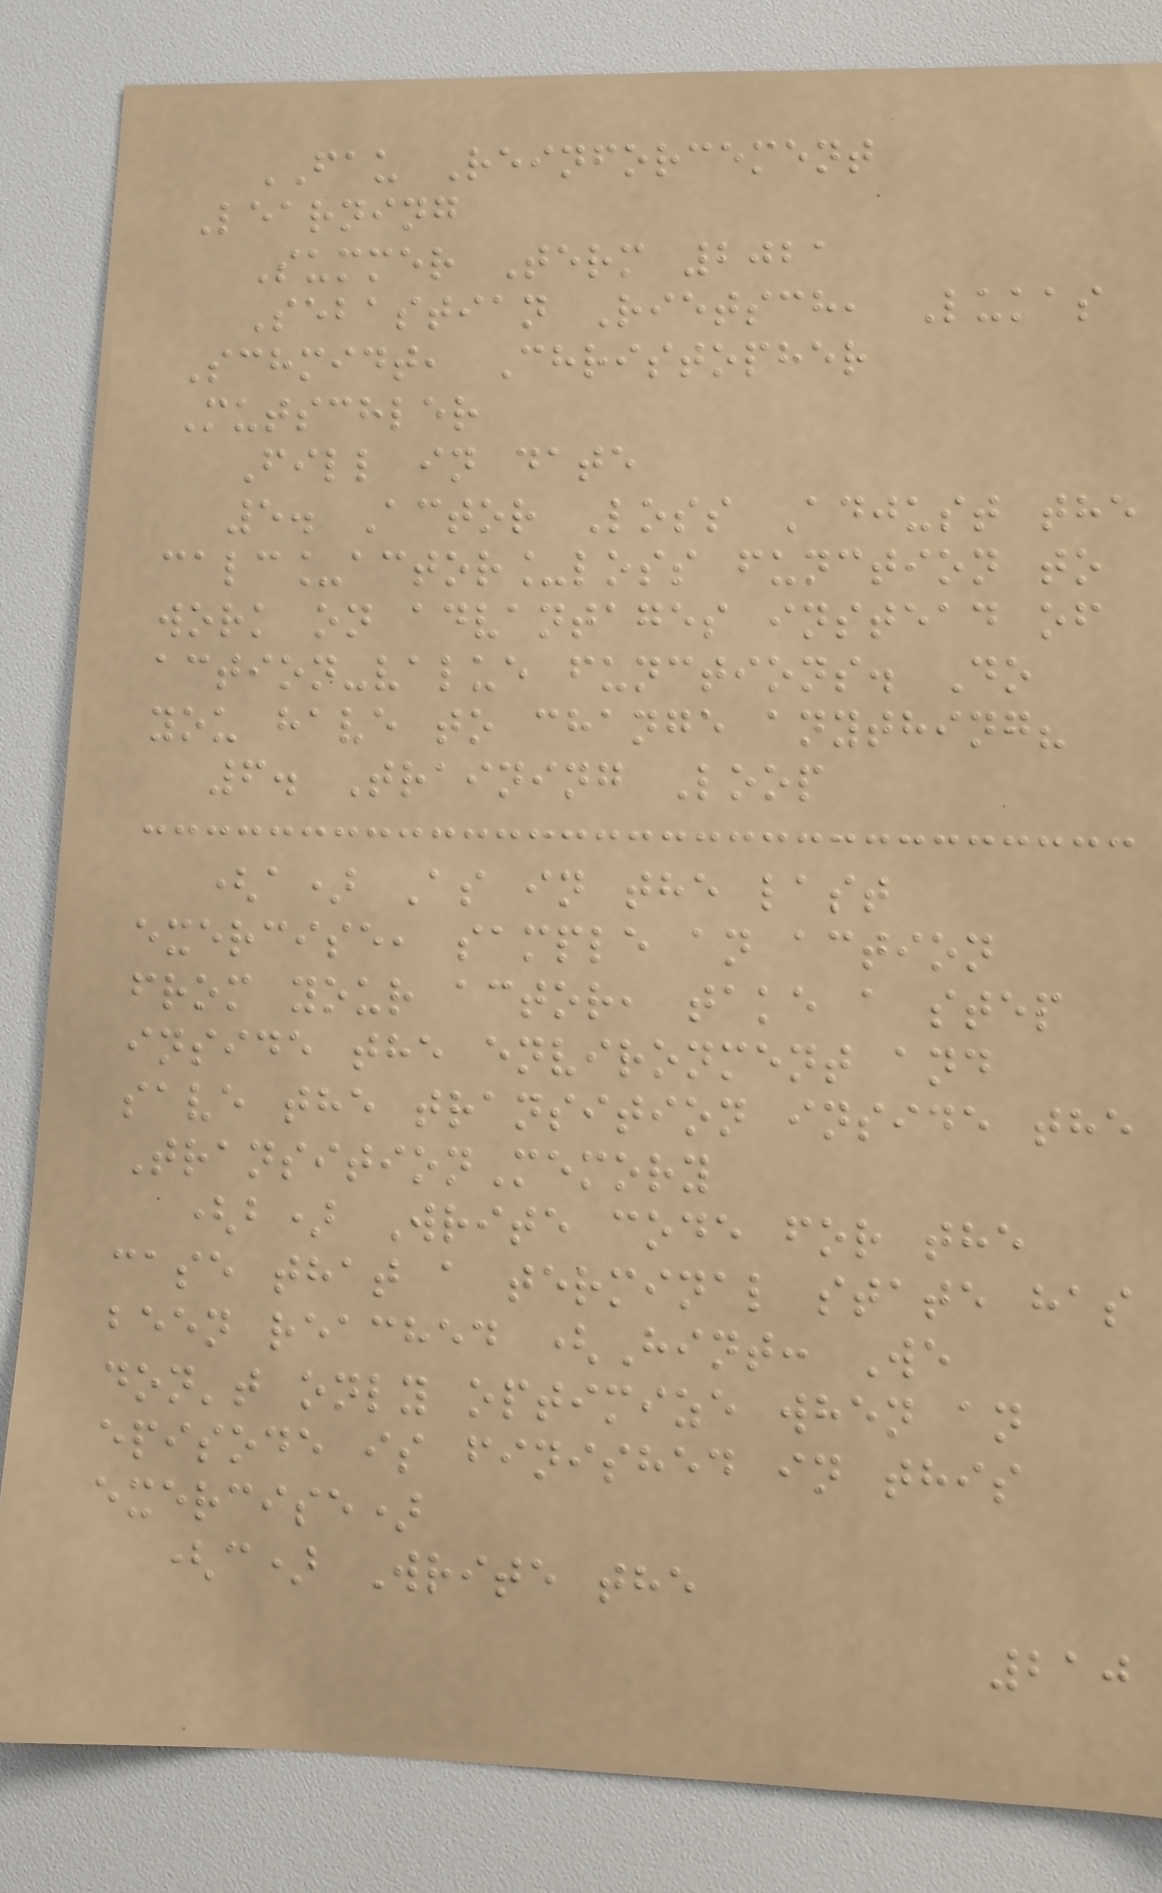FAU Reinforcement
Learning
Summer Term 2021
Sebastian Rietsch, Lukas
Schmidt, Christopher
Mutschler
Fill in date
5. Actor Loss Adjust the
calc_actor_loss function to
work on advantages instead of
action-value functions. Do
you have to change anything?
6. Training Loop
(a) As in the last
exercise, sample an action
from your actor, take a step
inside the environment and
save the transition inside the
TransitionMemory
(b) Write code for the
case that a terminal state has
been reached (Hint: We
don't only optimize when an
episode is finished in this
exercise)
(c) Write the
210
